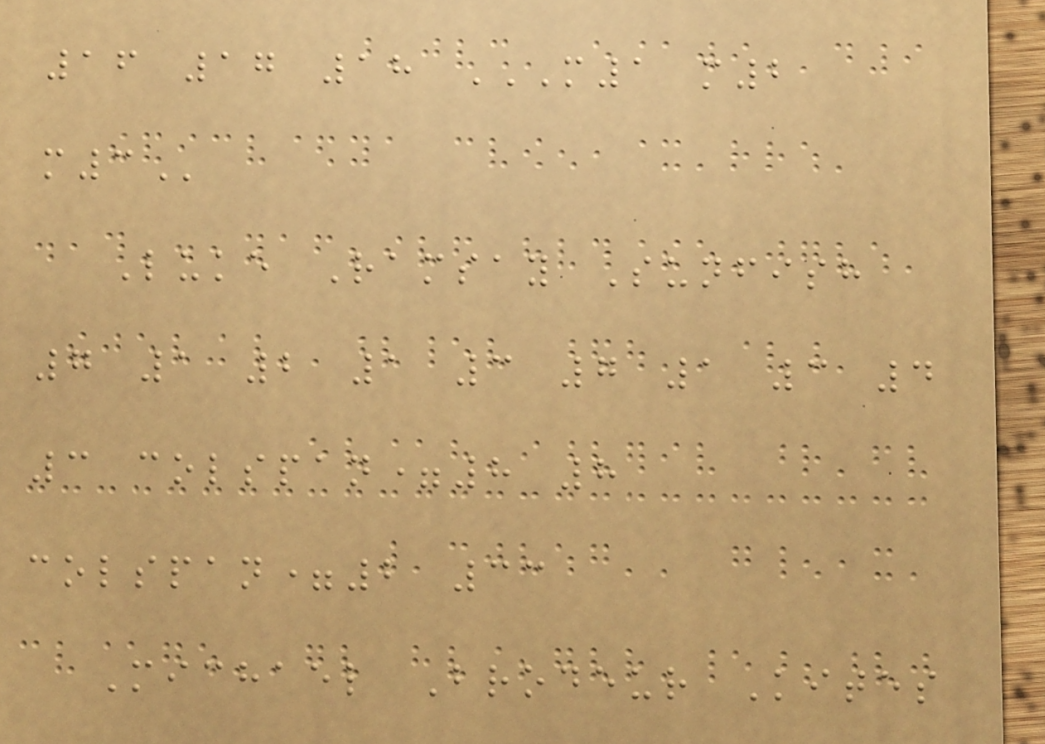16 17 18 M1 M2
M3
Luke Ramsay Sunfish
7 1 2 1 3 7 1 3 4
3 colspan=8 8
colspan=2 33
Michael Brodeur Kites
